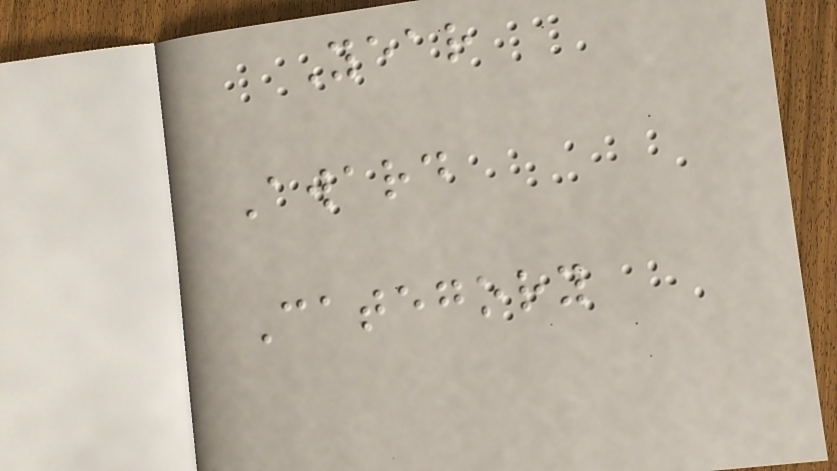Year
Award
Category
